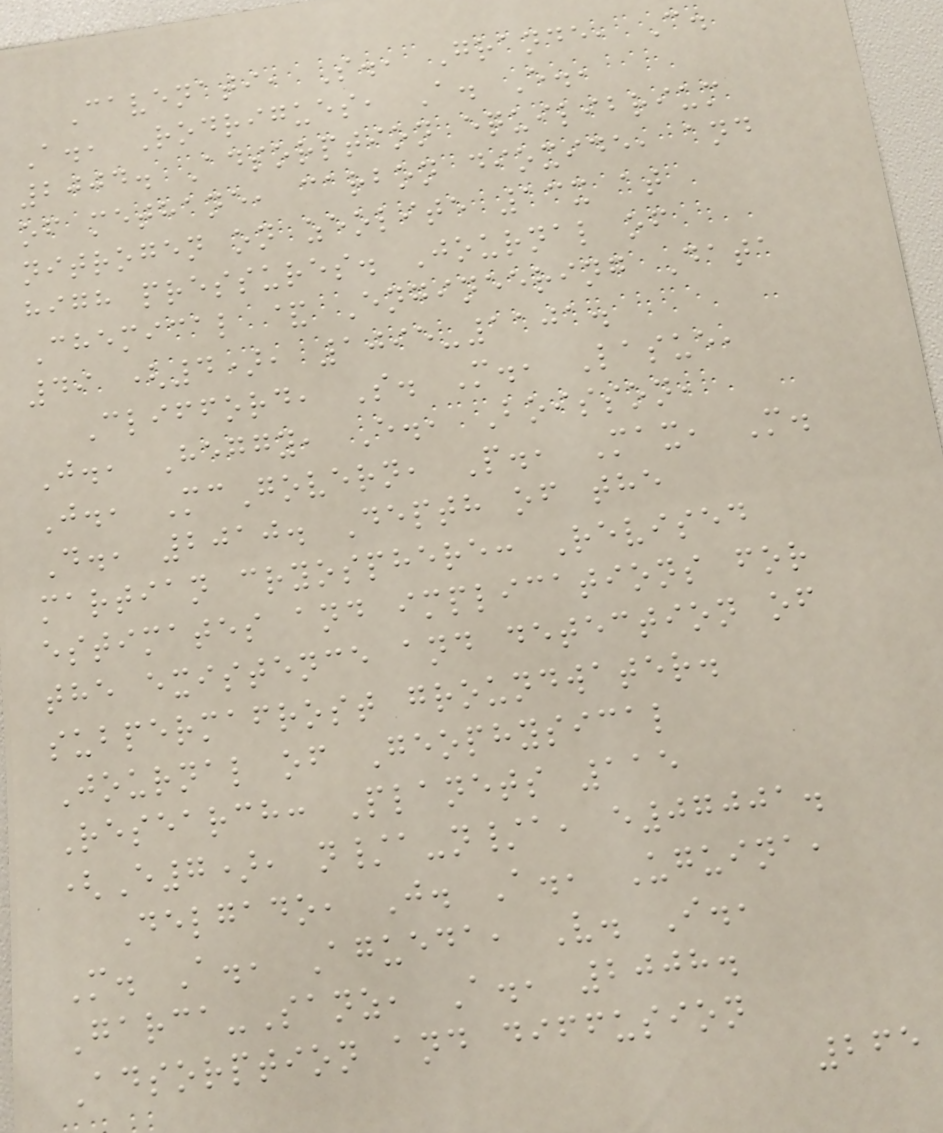Cavenati, S., Grande, C.
A., Rodrigues, A. E.,
2004. Adsorption equilibrium
of methane, carbon dioxide, and
nitrogen on zeolite 13x at
high pressures. Journal of
Chemical & Engineering Data
49 (4), 1095-1101.
Clifford, S. M., Lasue,
J., Heggy, E., Boisson,
J., McGovern, P., Max, M.
D., 2010. Depth of the
martian cryosphere: Revised
estimates and implications for
the existence and detection of
subpermafrost groundwater.
Journal of Geophysical
Research: Planets 115
(E7), n/a-n/a, e07001.
Delgado, J. A., Uguina,
M. A., Agueda, V. I.,
Garca-Sanz, A., 2008.
Adsorption and diffusion
265
